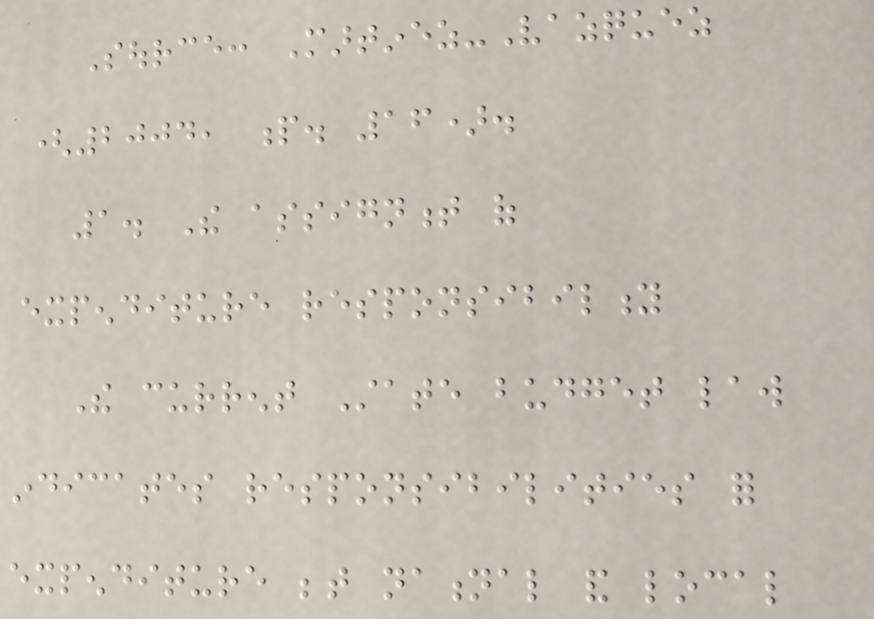Source: Martinez-Vazquez
(2004, p. 16).
1. The assignment of
expenditure responsibility
The current State budget law
indicates responsibilities for
expenditure between national and local
